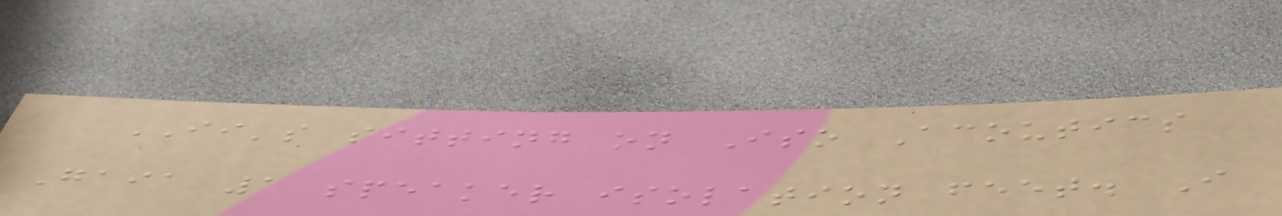II's sitting on Iso Acoutics
Gaia 1 speaker isolation feet. I
